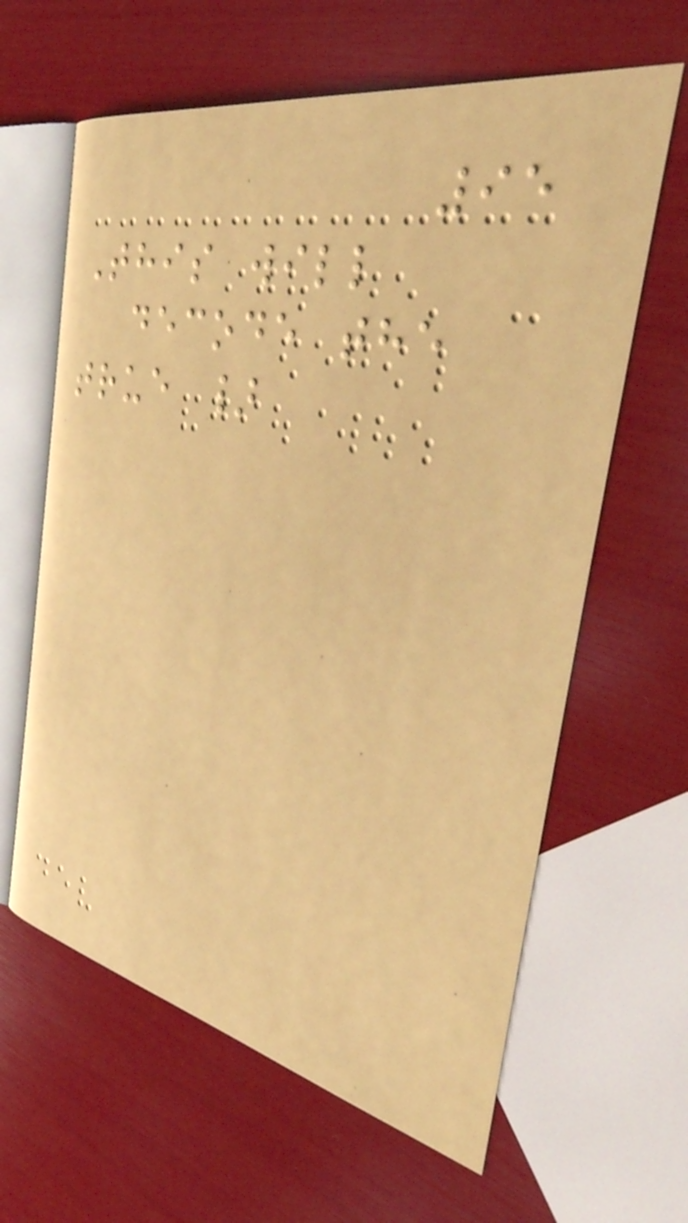95
This will
decode the
true }
